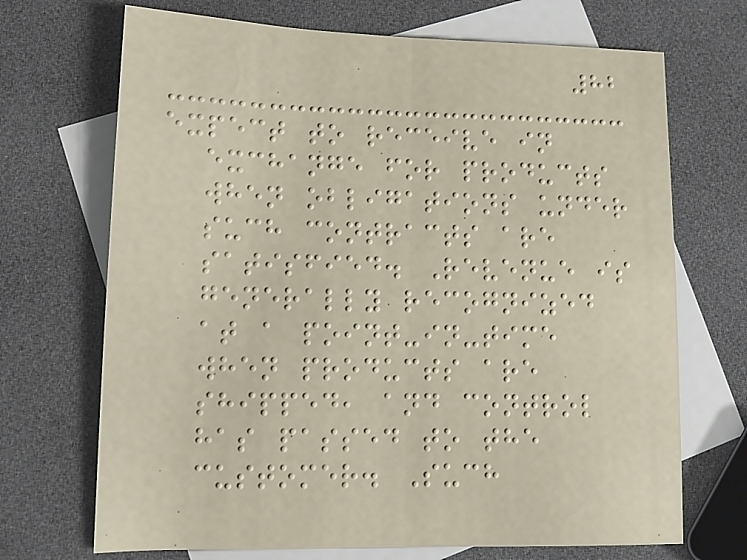82
expect to receive in
exchange for products
when obligations under
such contracts are
satisfied. Revenue is
generally recognized
at a point-in-time
when products are
shipped, and control
has passed to the
customer. Such
